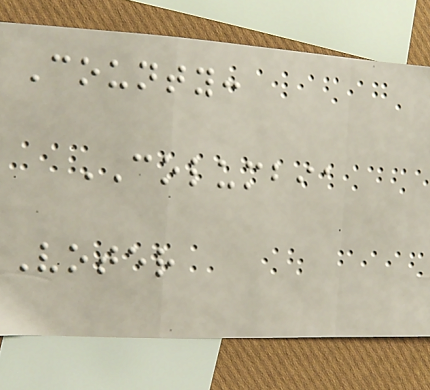County:
COLUMBIA
Voter
